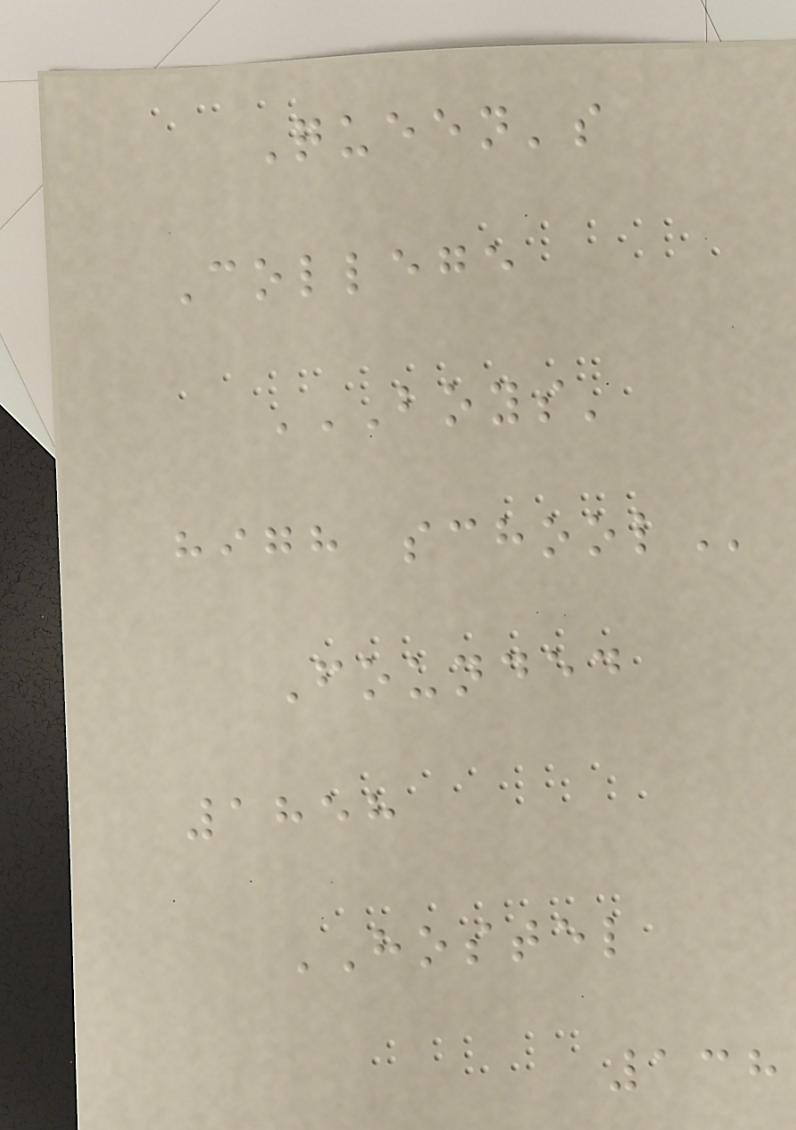Queen's
College
BOYS'
HIGH SCHOOL
Founded
1858
HOSTEL
138
